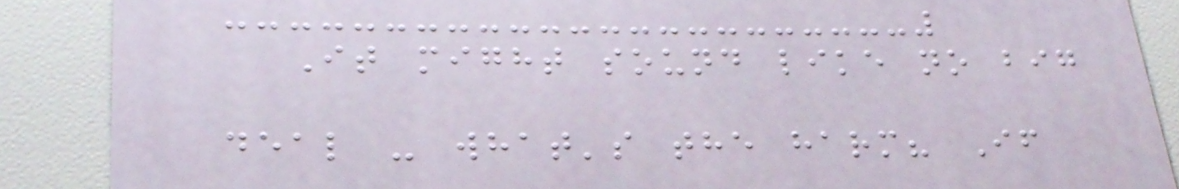It might sound like no big
deal - what's the harm? If
